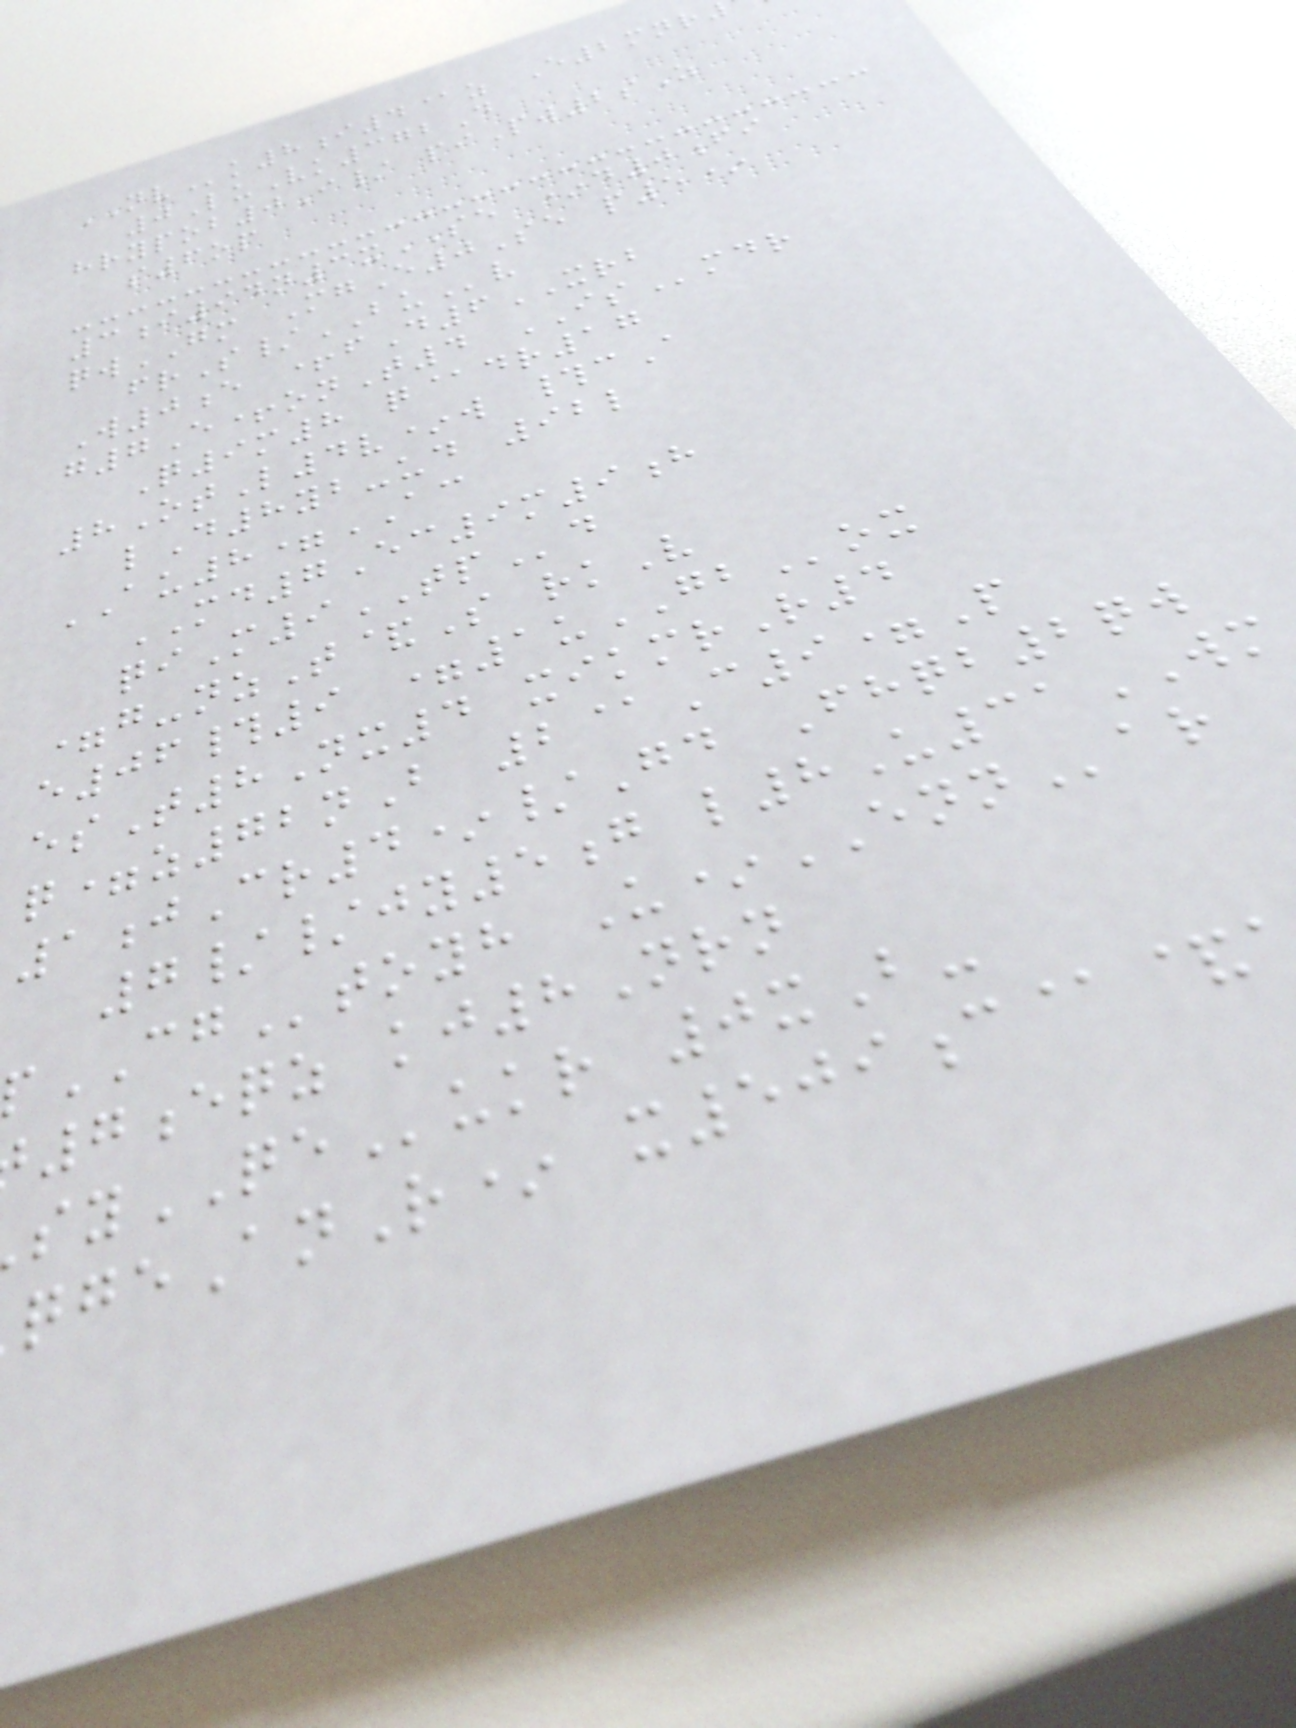NVk8i4@z E2mnr
0LuVk372D
hrypob0I/ piPw2sZ
s6op
3i94n3xSE *d0fi
qwGM MgE0Se p5*
frS/BUv
W0e +fD6XRB
g7E+onT4 ISmdr
Q9m8 q@dr17
8OtL4v*w #cA
lD8yb-ud 92l
AU8=AC
MD7Ec9m9h
qiM9TPd
=g-nzT&S rkV
e06#9 =1uGBox
esT8Nx4 xikmrR4
q=z72nB 2@C9=P
1jCr4*/Gd Fhqb2qw
7//jy5g l8U31WM
CGtoyh U*ENNar
7eqz kj8Nrn
yQEukr 0xB-
geAnR* x509c@&
